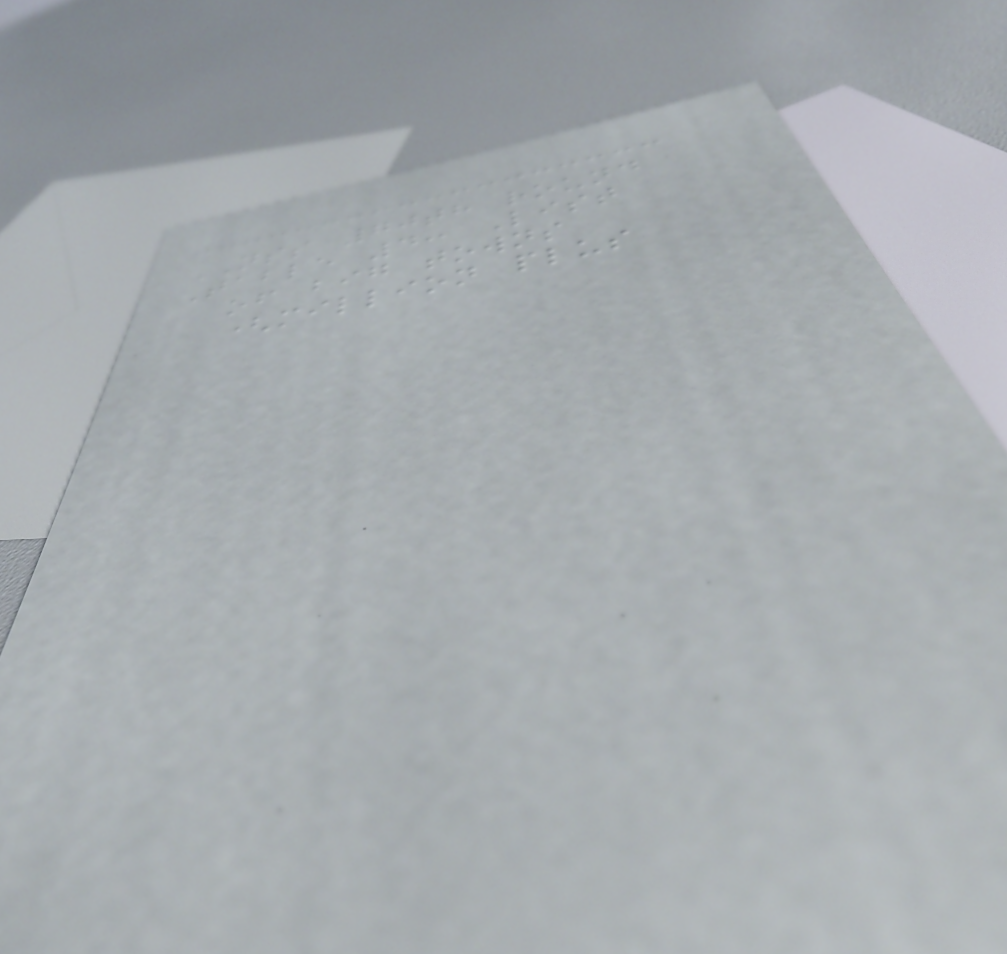NSS 70th round
Table 4: List
of big towns
(million plus
